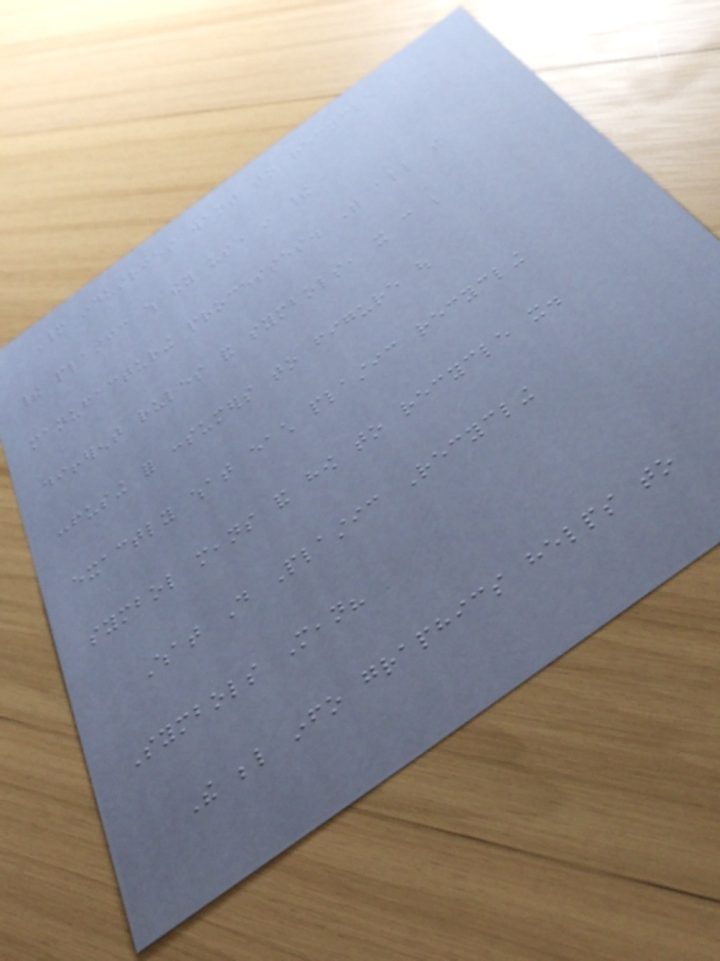Many industries want to recycle
their plastic which they use in their
manufacturing processes. With all the
different rules and symbols, it can be
confusing for consumers to figure out
exactly what each plastic recycling
symbol means and how to recycle it.
What Do Plastic Recycling
Symbols Mean?
The below info graphics helps to
